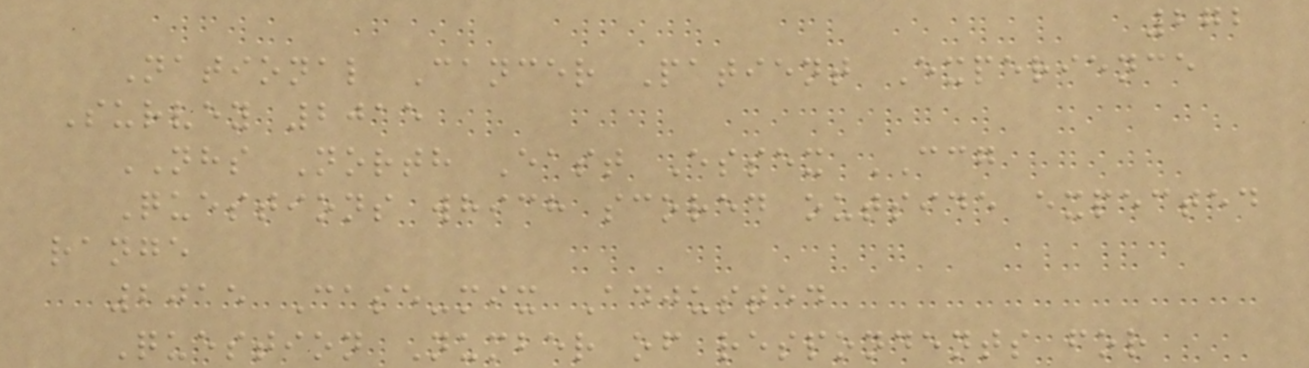272
National Cancer Patient Experience
Survey 2015
NHS North East Essex CCG
Questions which scored outside expected
range
2015 Case-mix Adjusted
Question Number of respondents for
